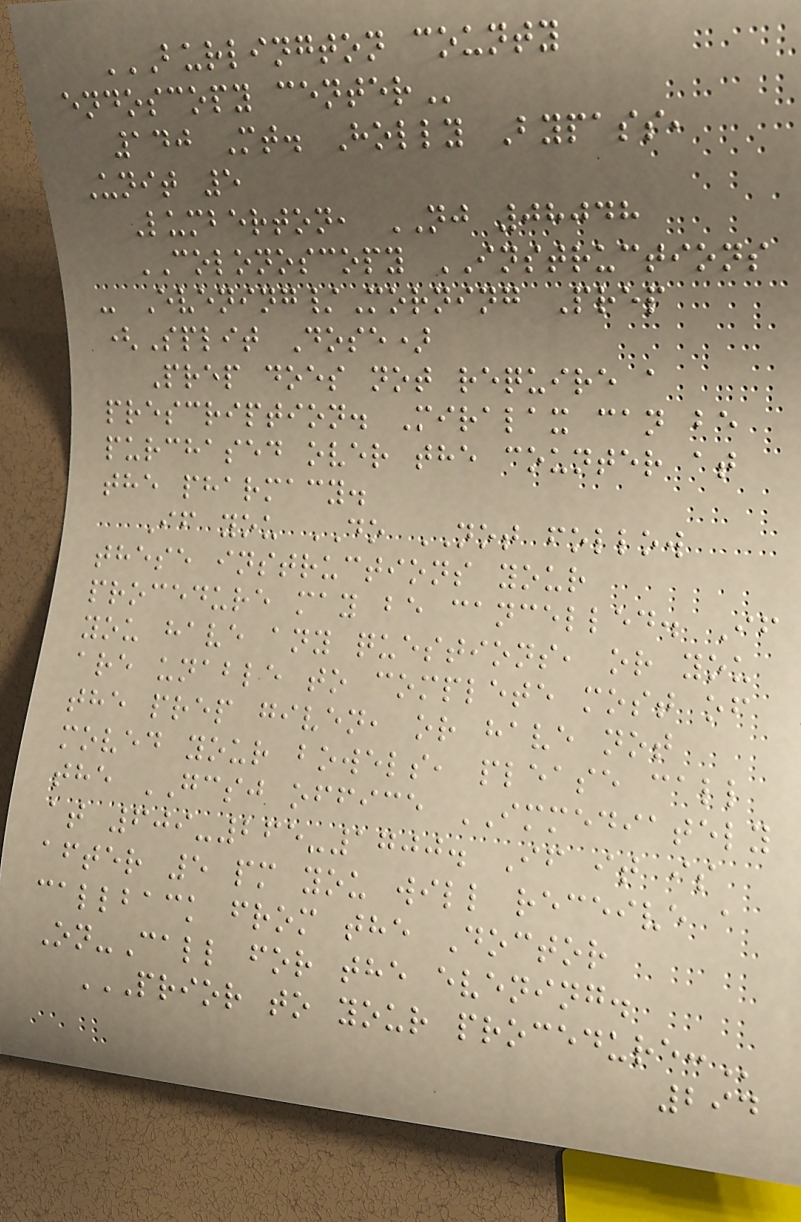BURLINGTON COUNTY
ENDOSCOPY CENTER
140 Mt. Holly Bypass,
Unit 5
Lumberton, NJ 08048
COLONOSCOPY INSTRUCTIONS
- Evening/Morning Prep
(Split Dose)
Prep does not require a
prescription. Miralax can be
purchased over the counter at
the pharmacy.
If you DO NOT follow
these instructions your
procedure may be cancelled. If
you have any questions, or you
are unable to complete most of
the prep given, or have not
moved your bowels, please call
the GCSJ office IMMEDIATELY
at 609-265-1700. If it is
after 5 pm you will receive a
callback from the Doctor
On-Call for the evening.
PRIOR TO YOUR PROCEDURE:
294
